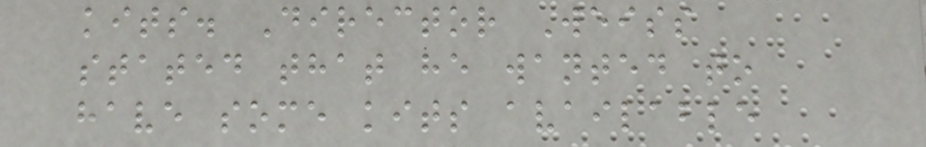kits. Director Weiss
stated that he wanted to
have some kits available
